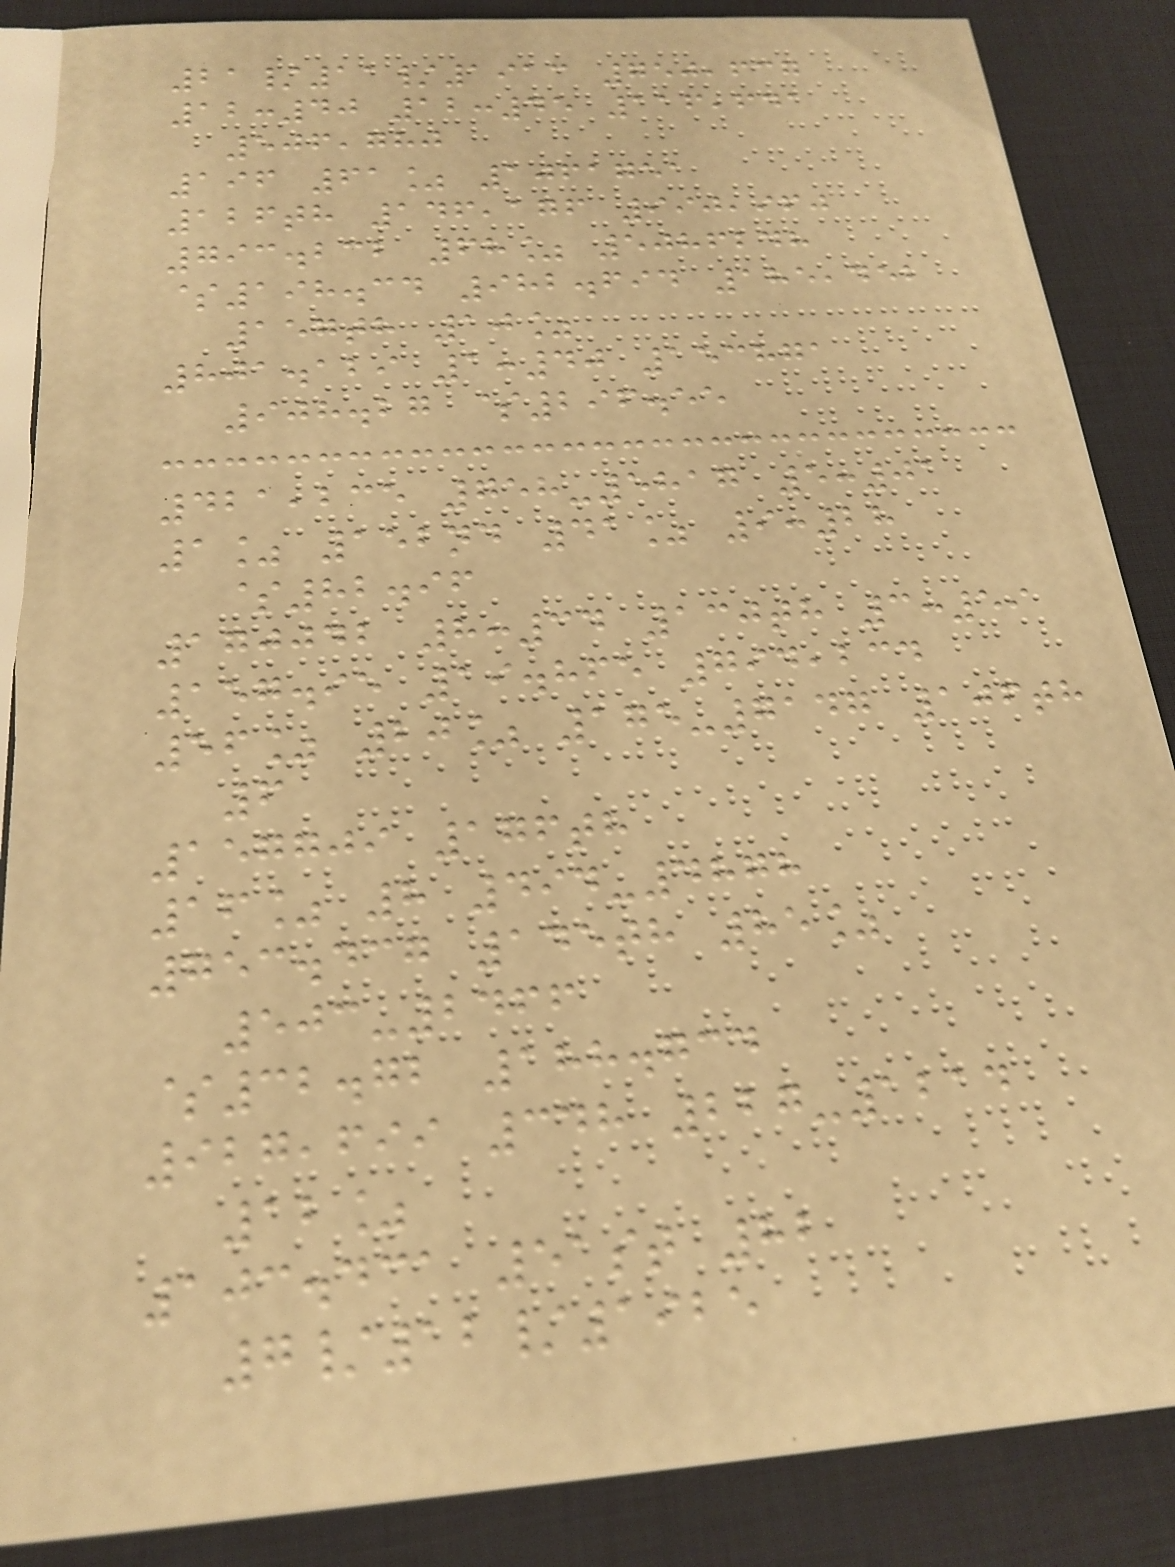21/11/1913 750,637
12:40 12:45 116,641
506,780
196 61% 1061751
126th 146,176 990,960
793.232 68% 5086248
$198.34 982.694 185,452
157th 10%
801.129 1:40 153871
908.27 $296.55
421,235 758-5817 5:01
1% 152nd 41% 9:28
$82.96
170042 8:34 130th 3:59
157.95 19.865 794,234
56% 20% 175-7147 106th
6
157709 176th
16% 8 494-4878
753.437 145th 85%
503-2466
$32.72 188.734
927,699 348 227-1214
12%
103.431 51st 82
7/12/1925
